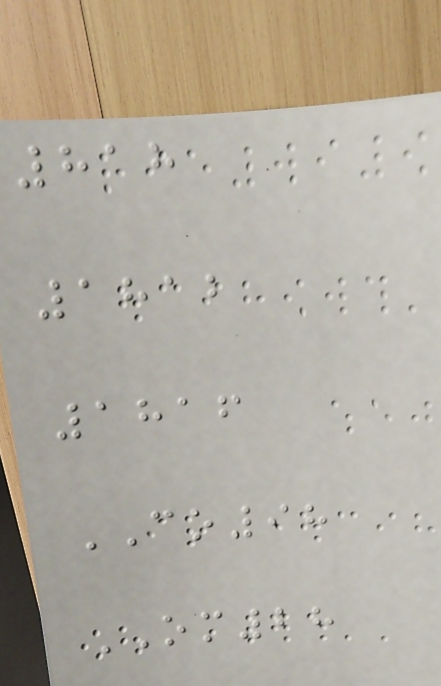818
1812
1816
CO98
OM28
